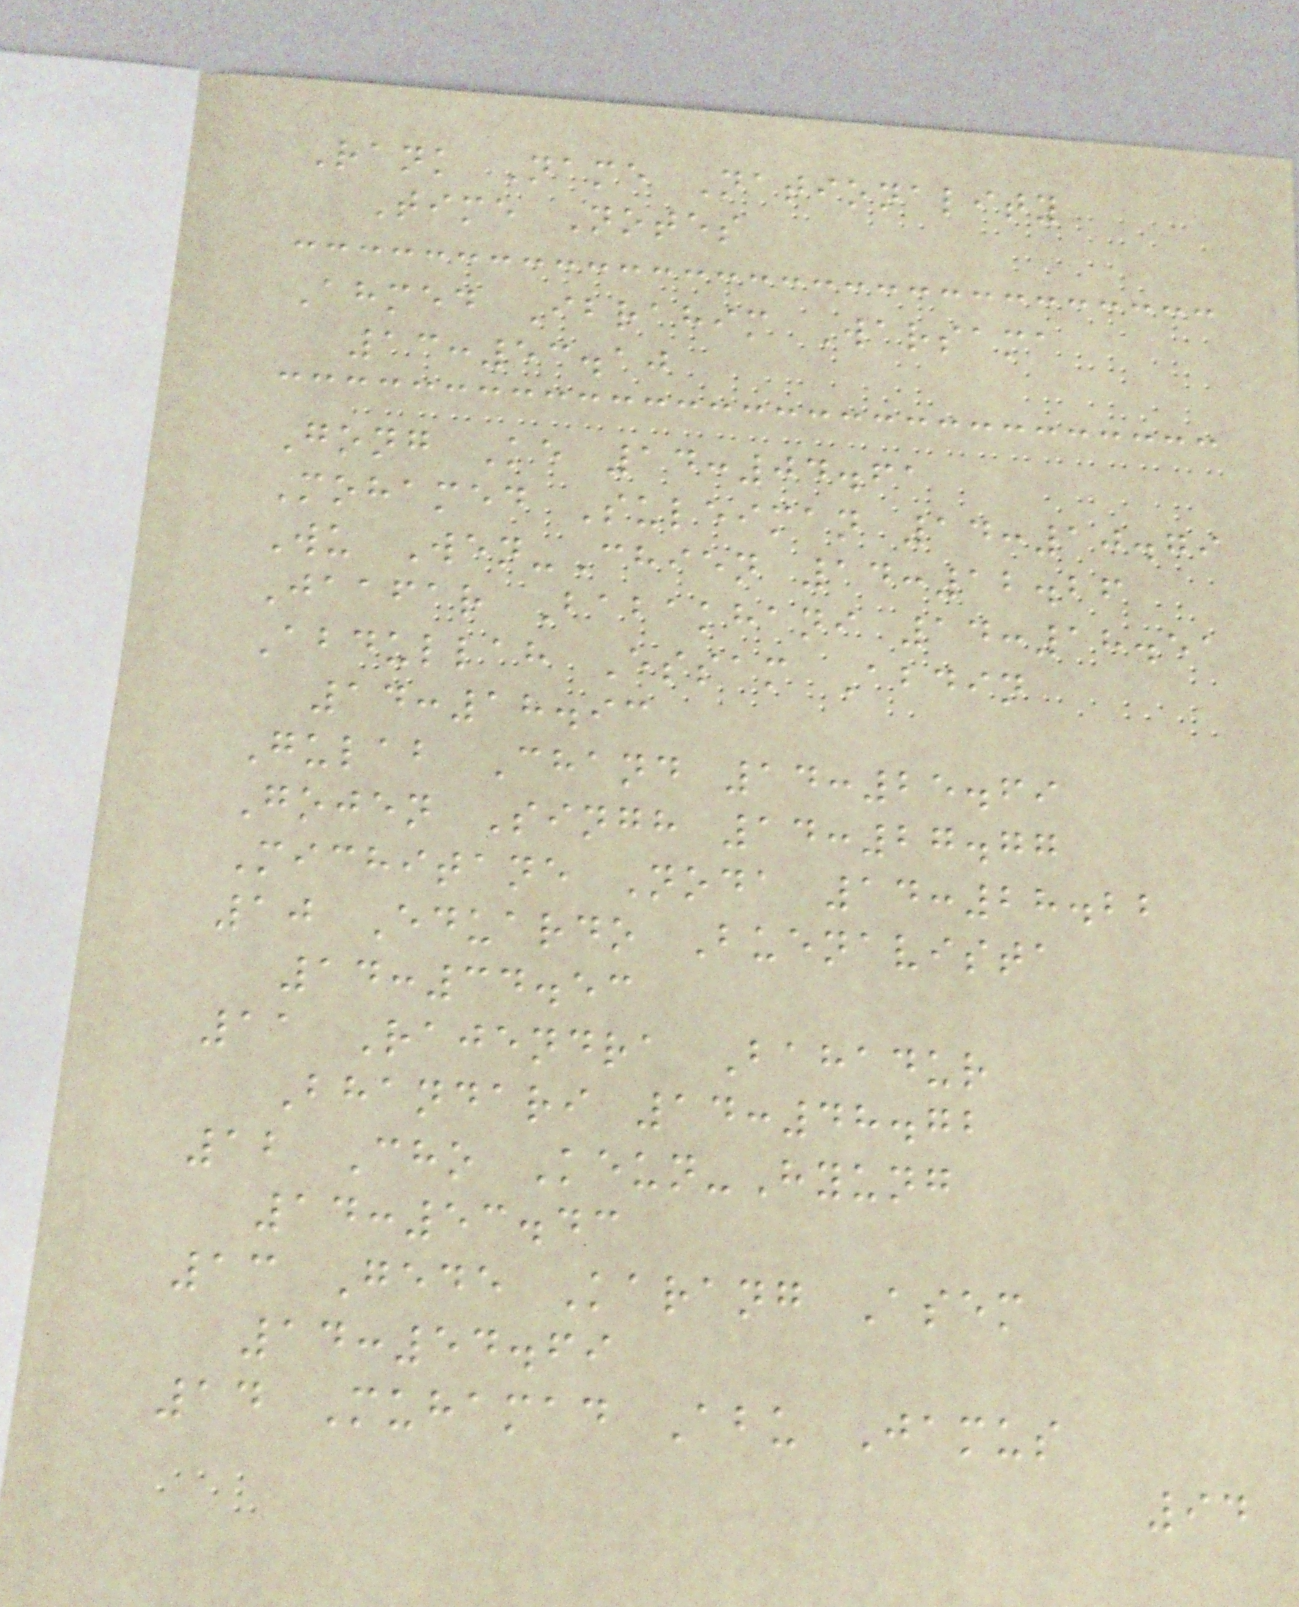Rank Name Nationality
Time Notes
Ahmed Ibrahim Warsama
13:53.10
Gong Ke 14:04.61
Mohamed Suleiman 14:10.79
Wu Wen-Chien 14:12.26
Jaafar Babakhani 14:18.51
Abdullah Essam Abdin
14:18.93
Gulab Chand 14:25.69
Gojen Singh 14:27.77
Michitane Noda 14:28.22
10 Eduardo Buenavista
14:34.53
11 Rajendra Bahadur
Bhandari 14:48.72
12 Cho Keun-Hyung
14:53.43
13 Gede Karang Asem
14:54.69
14 Muhamad Abu Jamus
94
